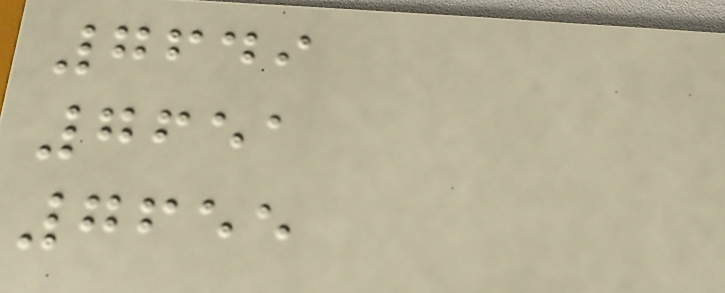7649
7651
7655
